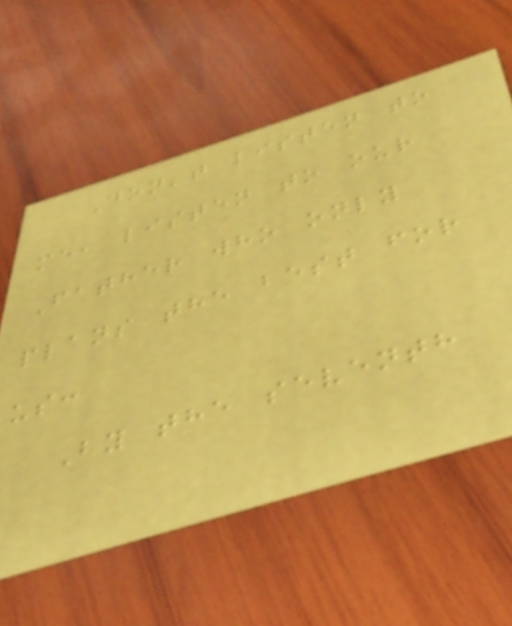Don't listen to
me, listen to our
Father who only
plans the best for
us:
By the seventh
